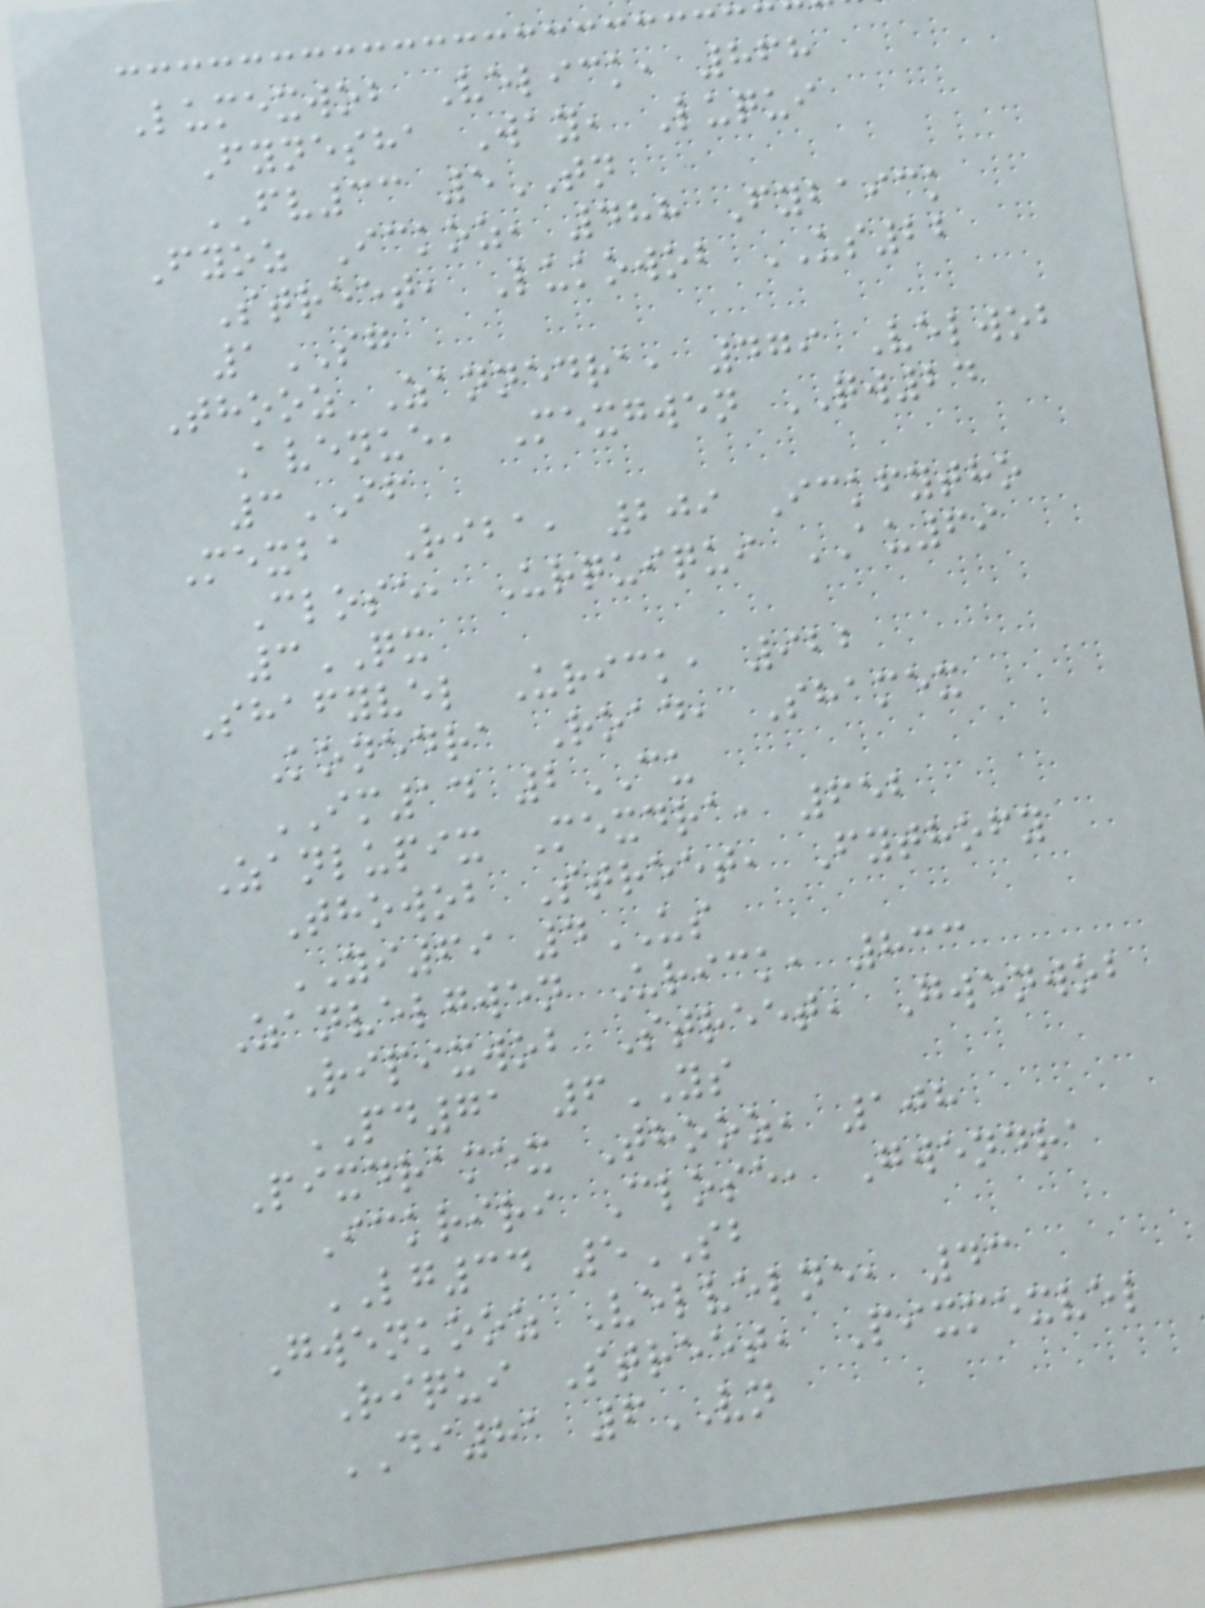Lumexwob Velick, 868
Fynesha Way, Luqui
FV33 5TN
Fyoz Ickoz, 488 Fybaick
Street, Lukowob US22
1SG
Thooz Zannedra, 479 Velwob
Avenue, Mexgwen QW24
3IF
Mexba Riba, 209 Ickfytho
Close, Urquiqui AU69
3QX
Shafyvel Urick, 922
Konedra Road, Shamex
IM14 2CU
Zanlupix Mexdra, 652
Thowob Street, Fythofy
YI69 4US
Zanvelgwen Urick, 833
Ripixwob Street, Gwenwob
PD71 6YS
Pixdramex Thooz, 108
Ickriri Close, Gwendra
LG34 5SB
Gwenkooz Velvelne, 43
Riqui Street, Pixmexvel
DI81 6VN
